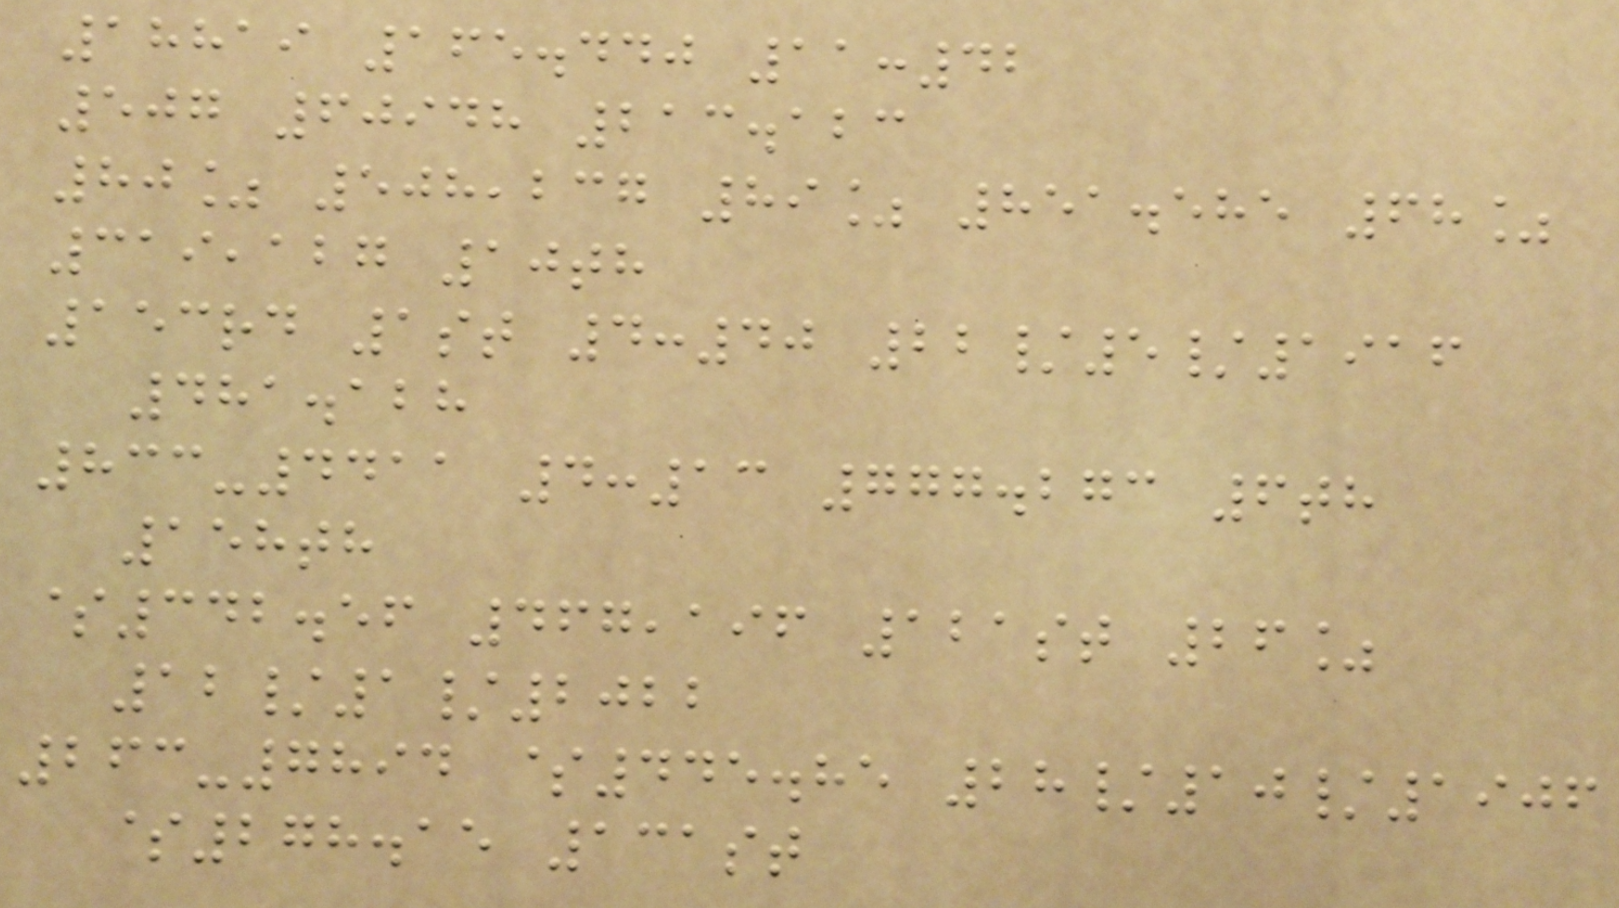18819 165.440 11:42
507 60948 213.123
80% 508,237 89% 851.585 68%
319,127 10th
153rd 1st 4:40 22/5/1916
481.128
833-4411 4:13 777.273 6th
158th
$342.56 467,196 121st 26%
12/1/2022
263-7894 $445.85 28/10/1906
$278.15 131st
